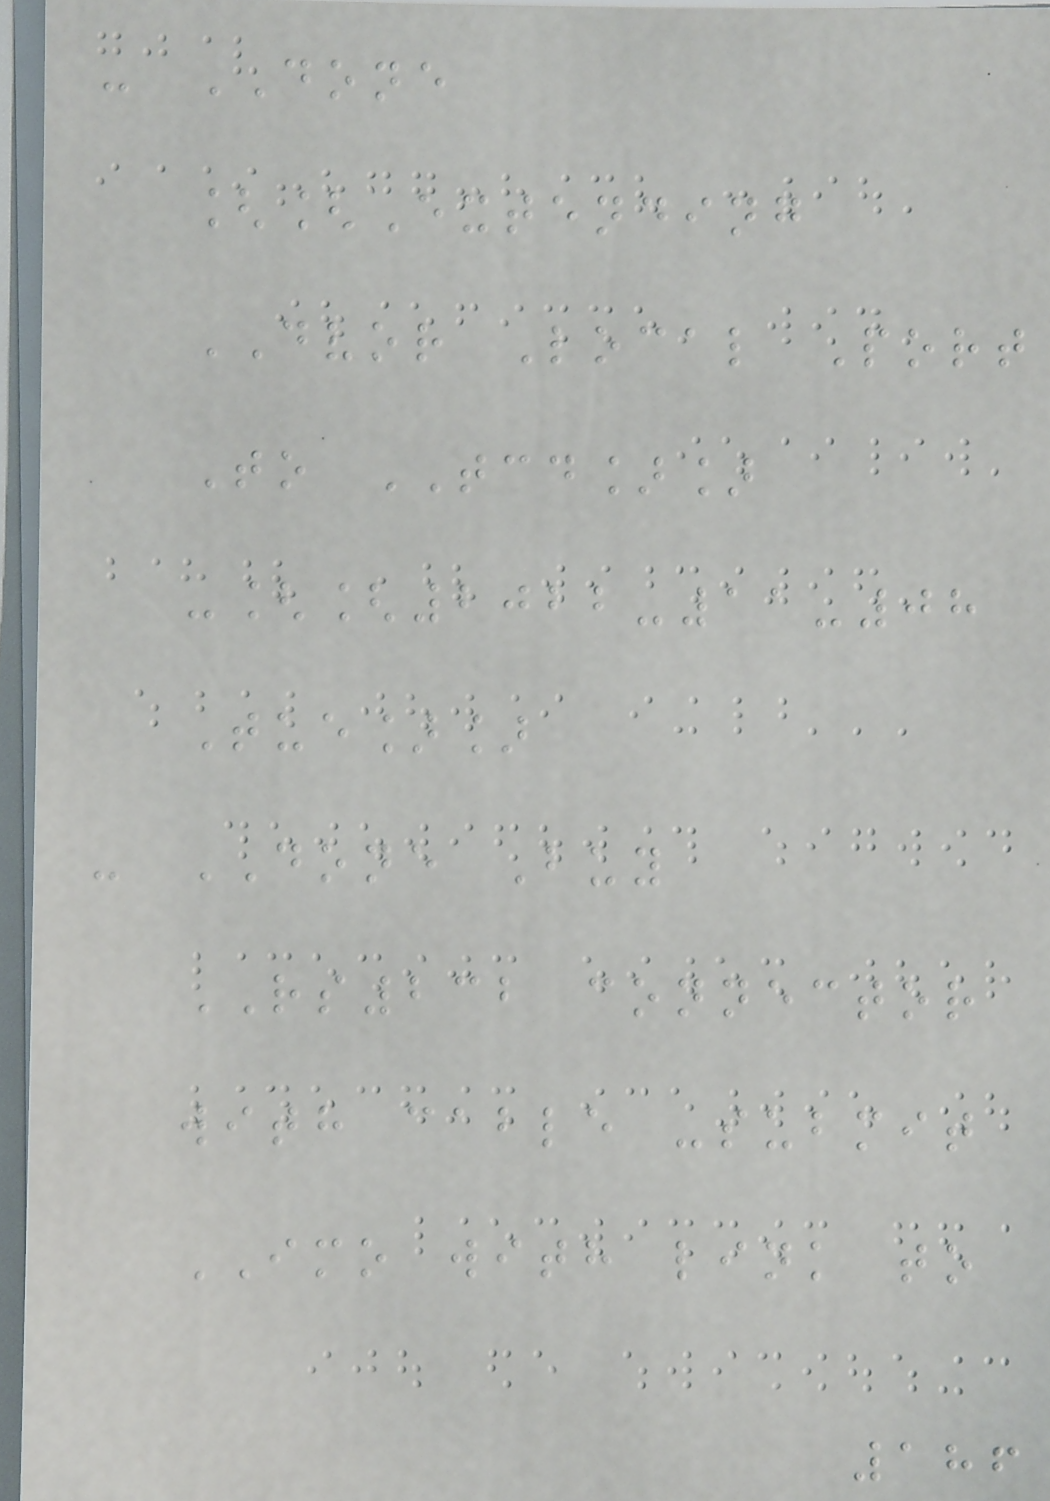- DONE
[[Extending
DVOR Local Port
To TCD]]
-[[2022-11-08
Tue]]
- DONE Buy
RS232 connector
with cable -submit
IMO with link to
186
